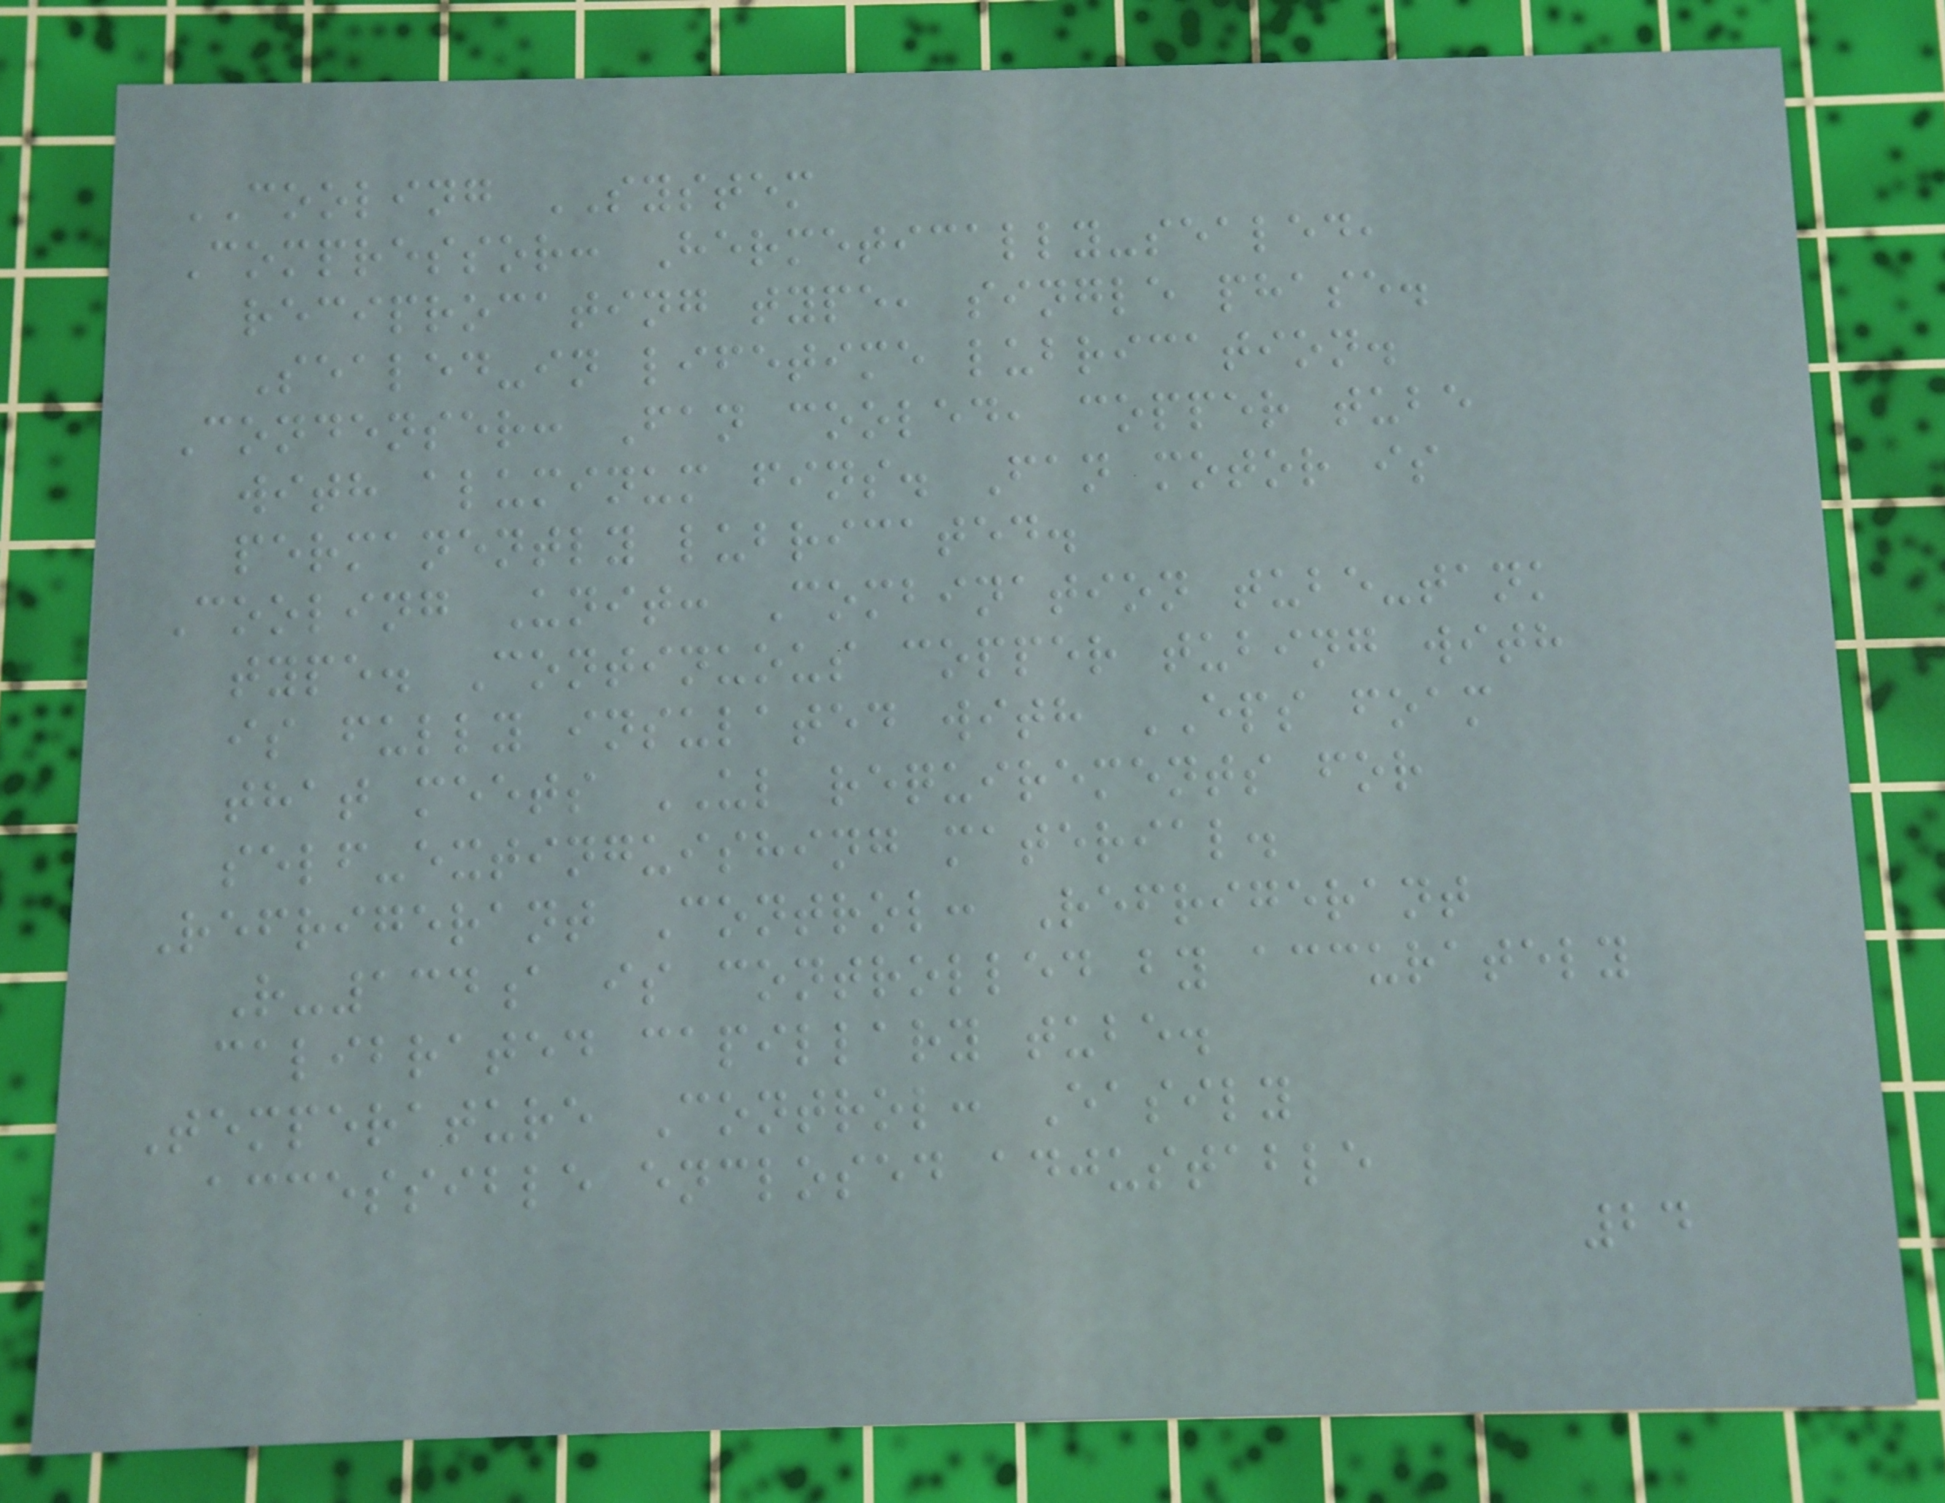COOLING SYSTEM
Compressor: Hermetically-sealed,
reciprocating type, single phase.
Sealed-in lifetime lubrication.
Condenser: Fan cooled, copper tube
with aluminum fins. Fan motor is
permanently lubricated.
Cooling Unit: Combination tube-tank
type. Continuous copper tubing with
is fully insulated with EPS foam
that meets UL requirements for
self-extinguishing material.
Refrigerant Control: Refrigerant
R-134a is controlled by accurately
calibrated capillary tube.
Temperature Control: Easily
accessible enclosed adjustable
24
